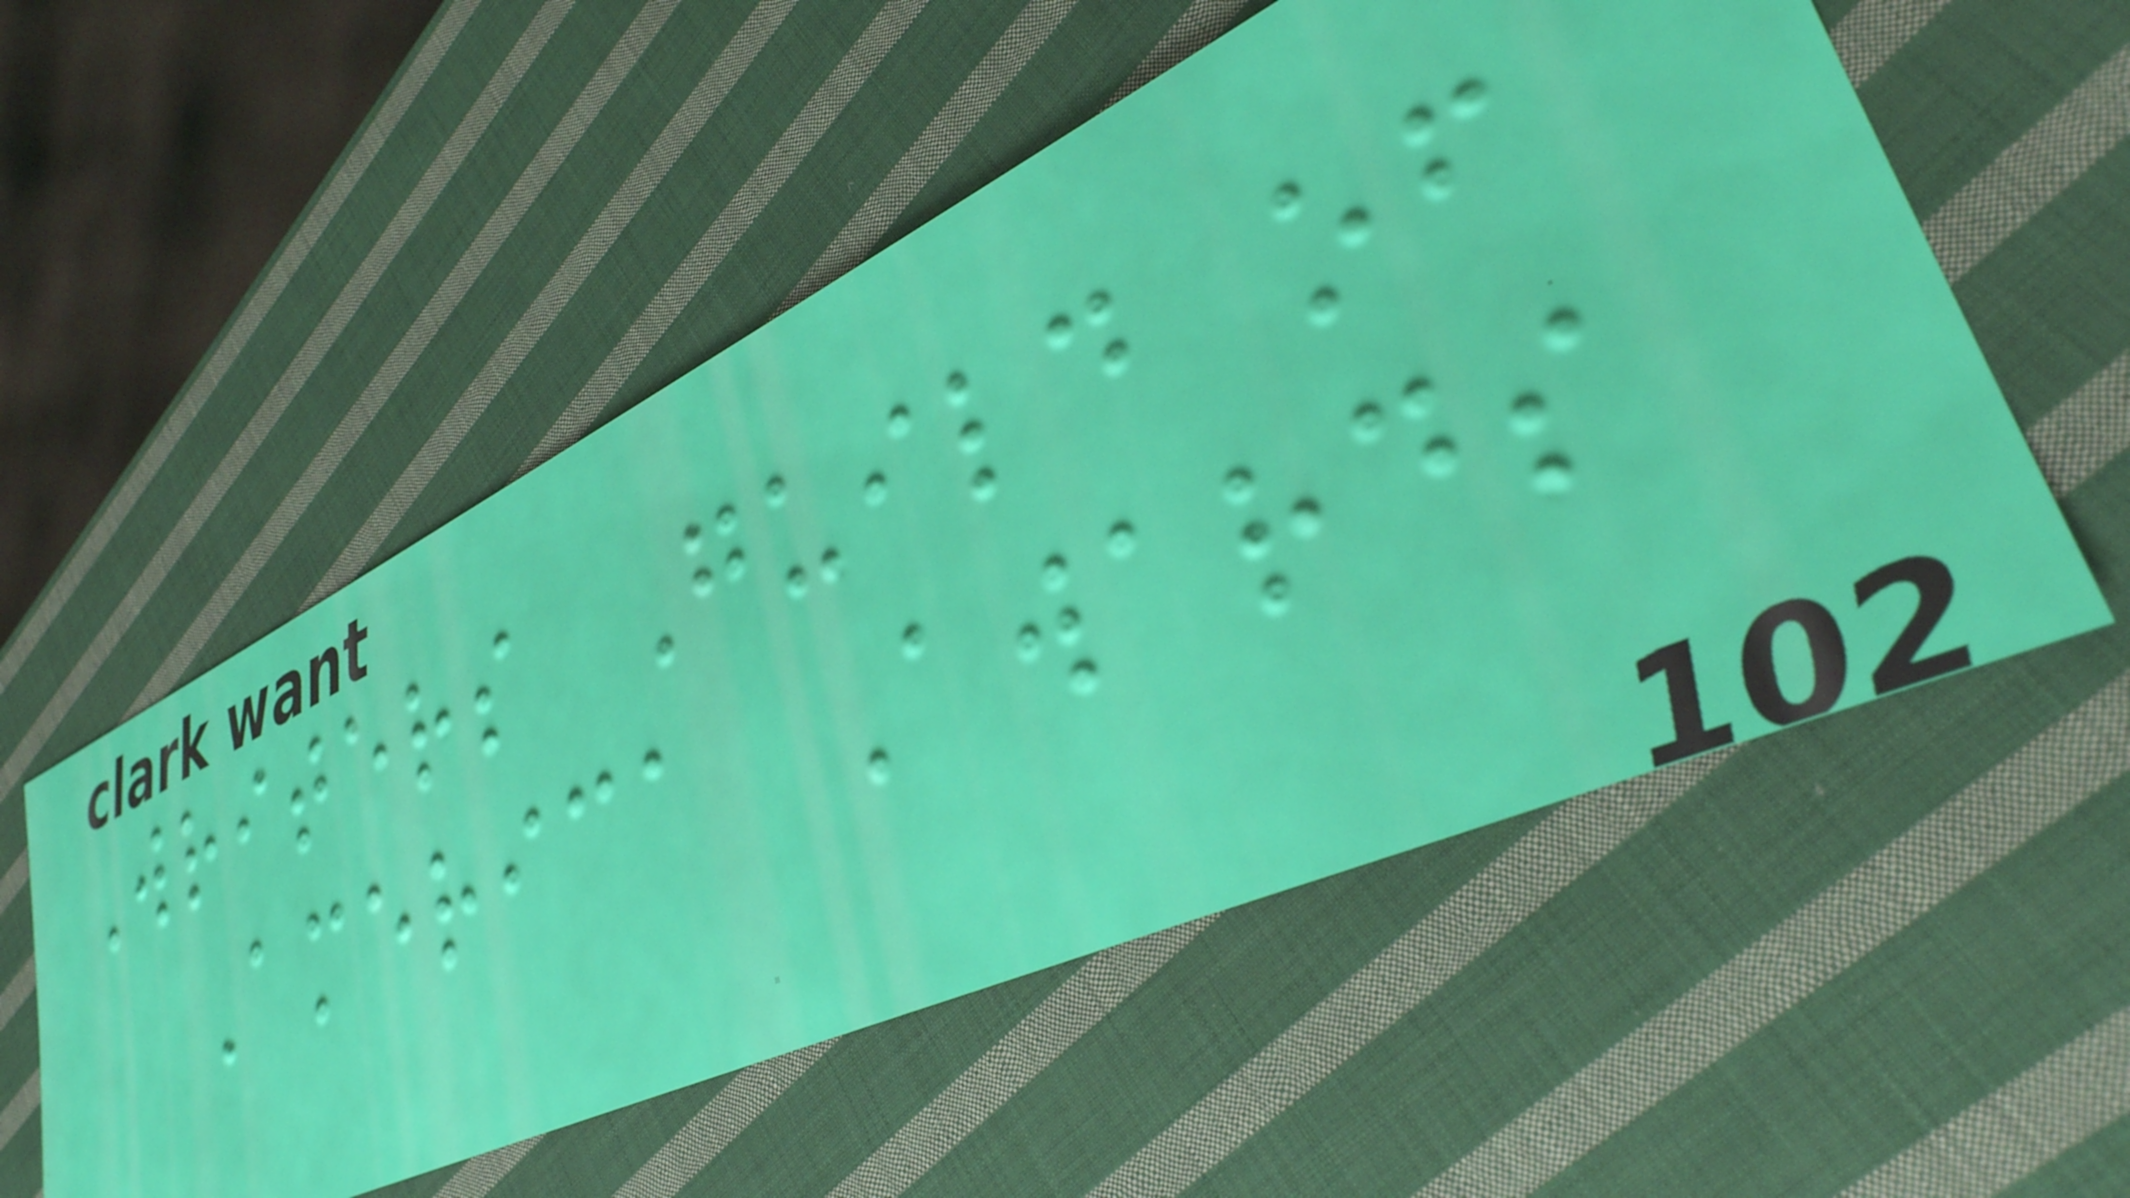Writers Guild of
America Awards
